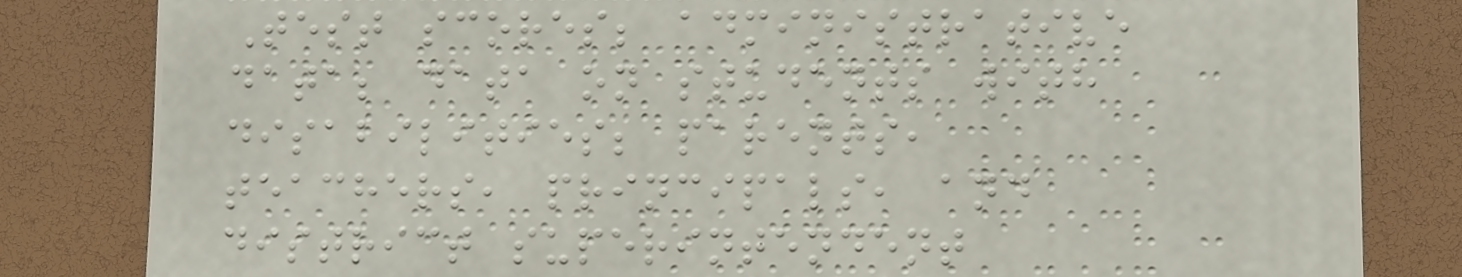Test scores; administrative
data; data on students with
disabilities; parents,
teachers, principals, and
district superintendent
